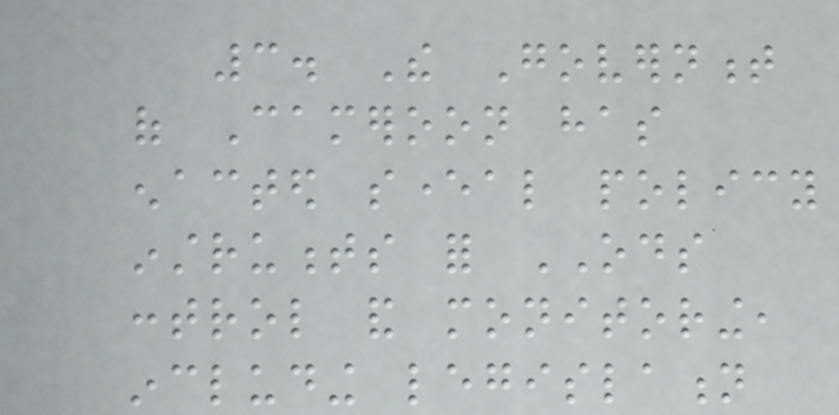3. The Government
of Cameroon has
enacted several policy
instruments for ODS
control and monitoring,
including legislation
